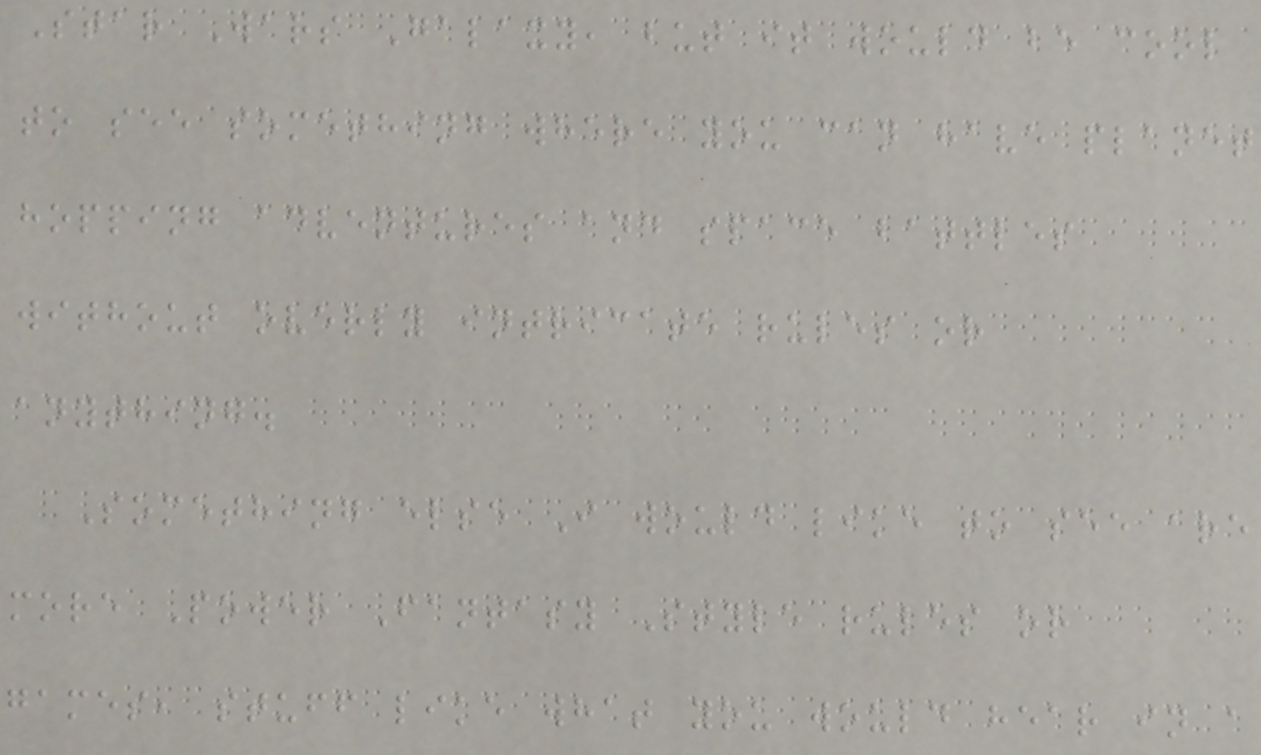Star Wars Galaxy, but it would be cool
to see something where you can have planet
hopping adventures and space battles
without overly intricate rules or
anything.
Something else I would like to see are
more Power Fantasy Style rules or
games, stuff like what you would hear in a
